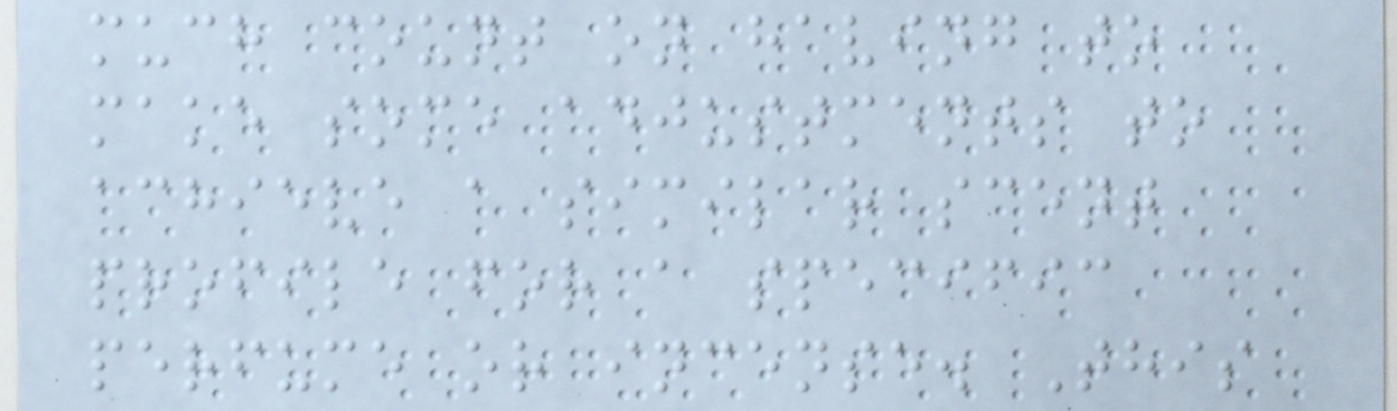much count on having to
make some adjustments to
achieve a similar scent
profile for a specific
perfume or incense. This
